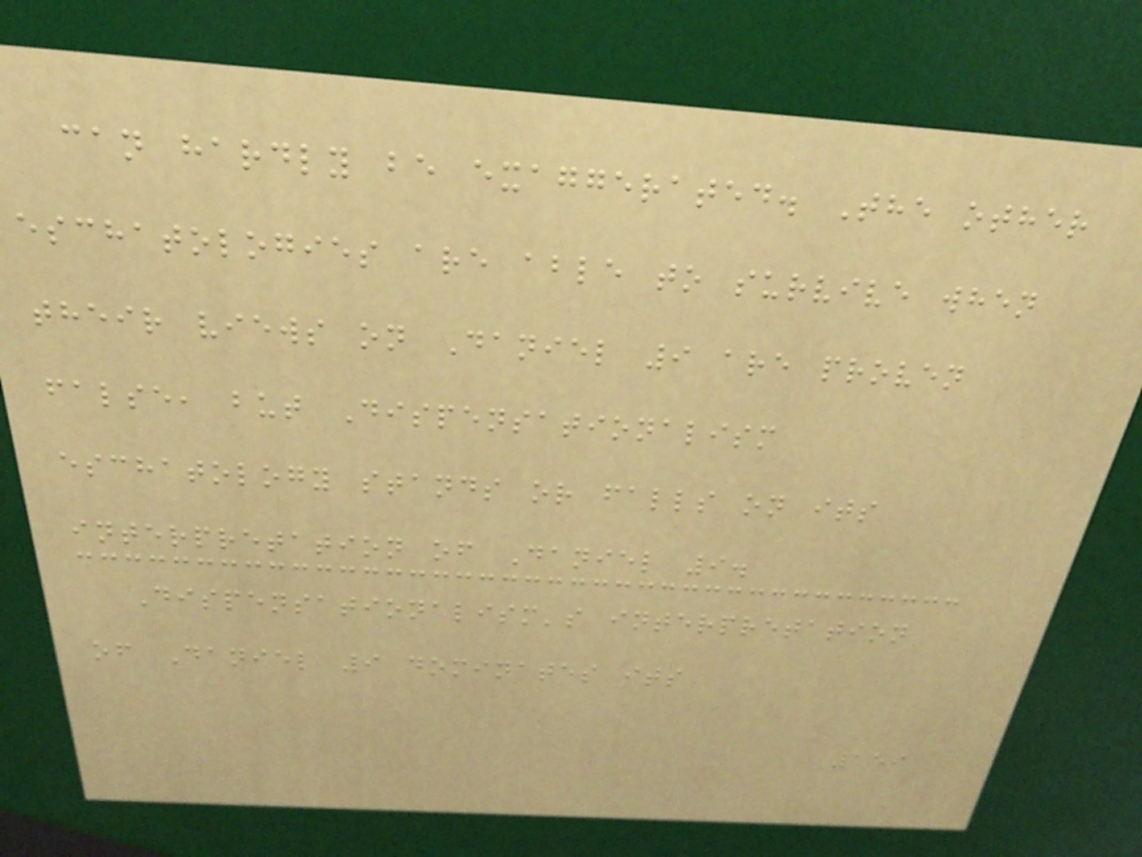can hardly be exaggerated. The other
eschatologies are able to survive when
their views on Daniel 9 are proven
false, but Dispensationalism
eschatology stands or falls on its
interpretation of Daniel 9.
Dispensationalism's interpretation
of Daniel 9 dominates its
159
